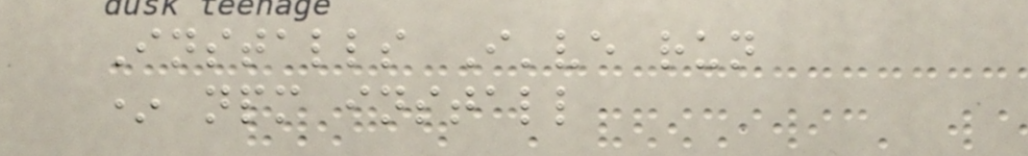Installs I've run
* npm install
